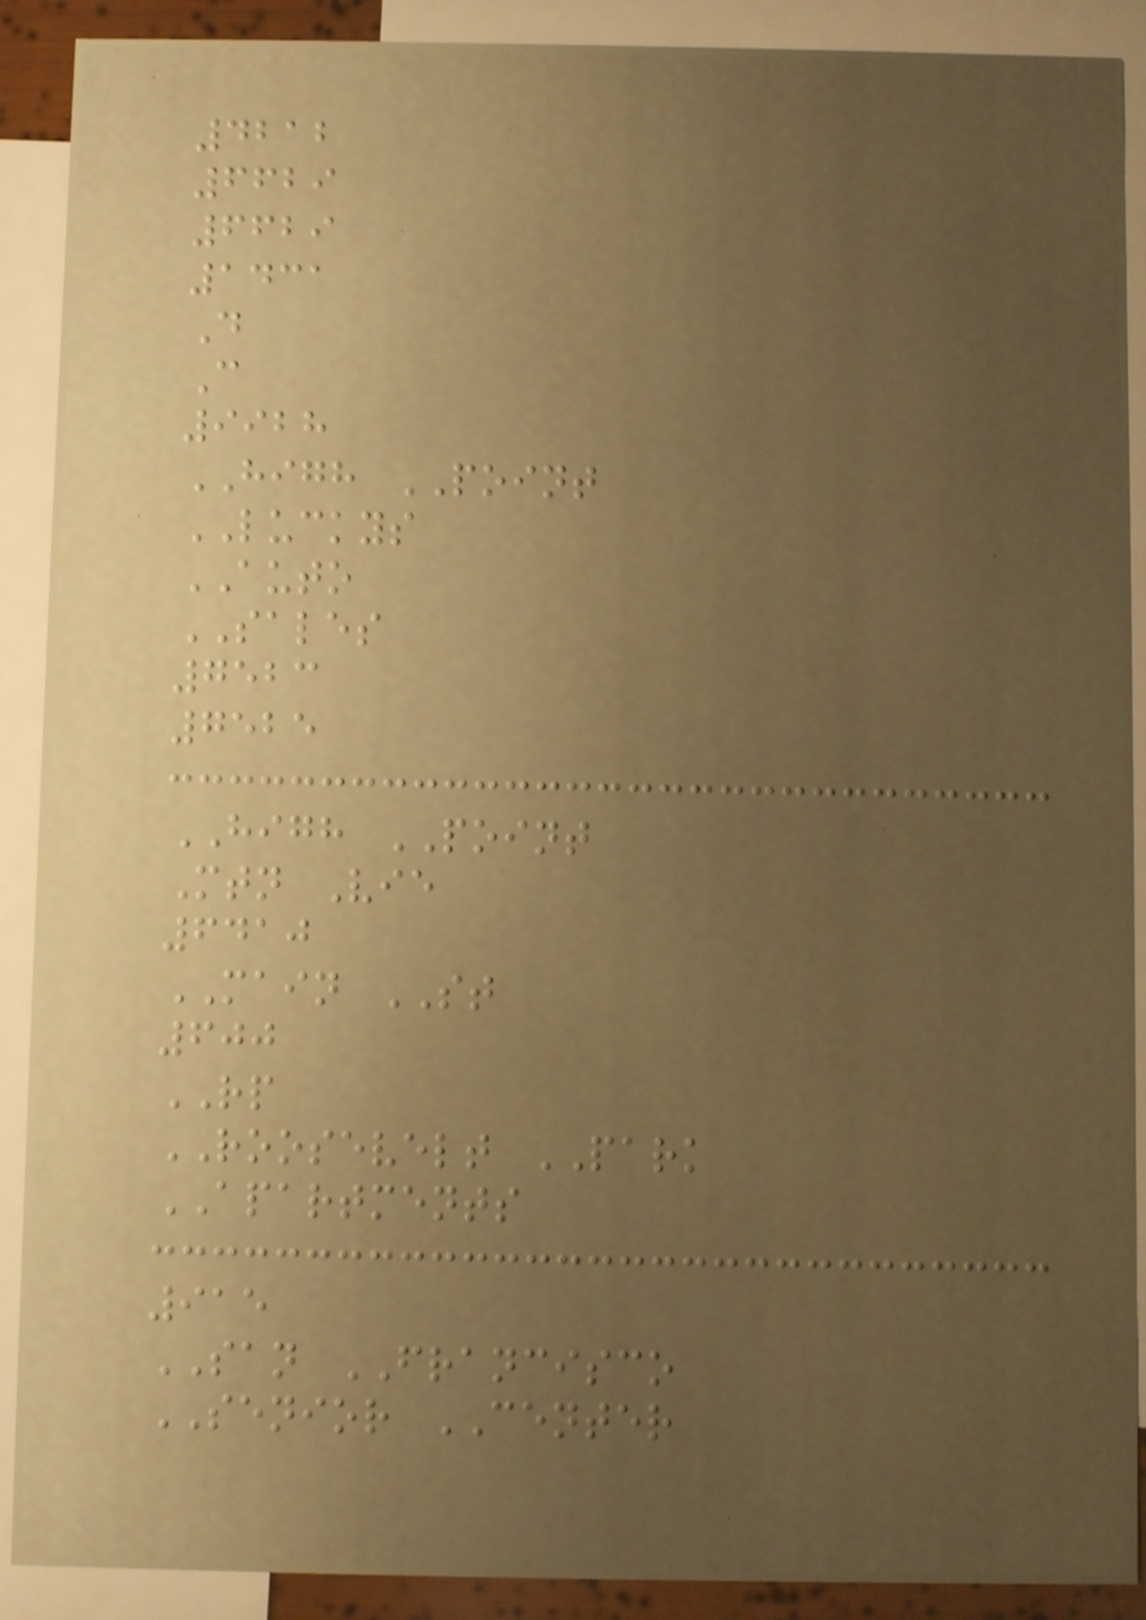4212
6629
6629
1431
D
C
9928
HIGH POINT
LUCKYS
AUTO
SALES
7523
7525
HIGH POINT
Mtn Vie
6410
MAIN ST
600
RP
ROOSEVELT PARK
APARTMENTS
915
SAN FRANCISCO
SENIOR CENTER
